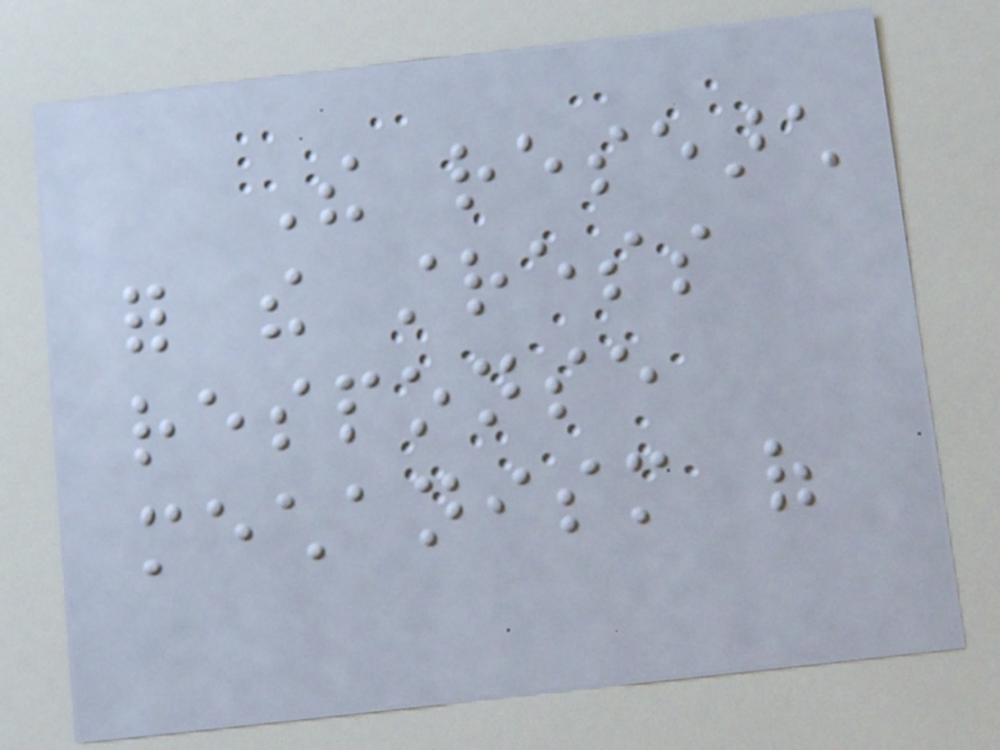The research
for the stress
response
mechanism of
